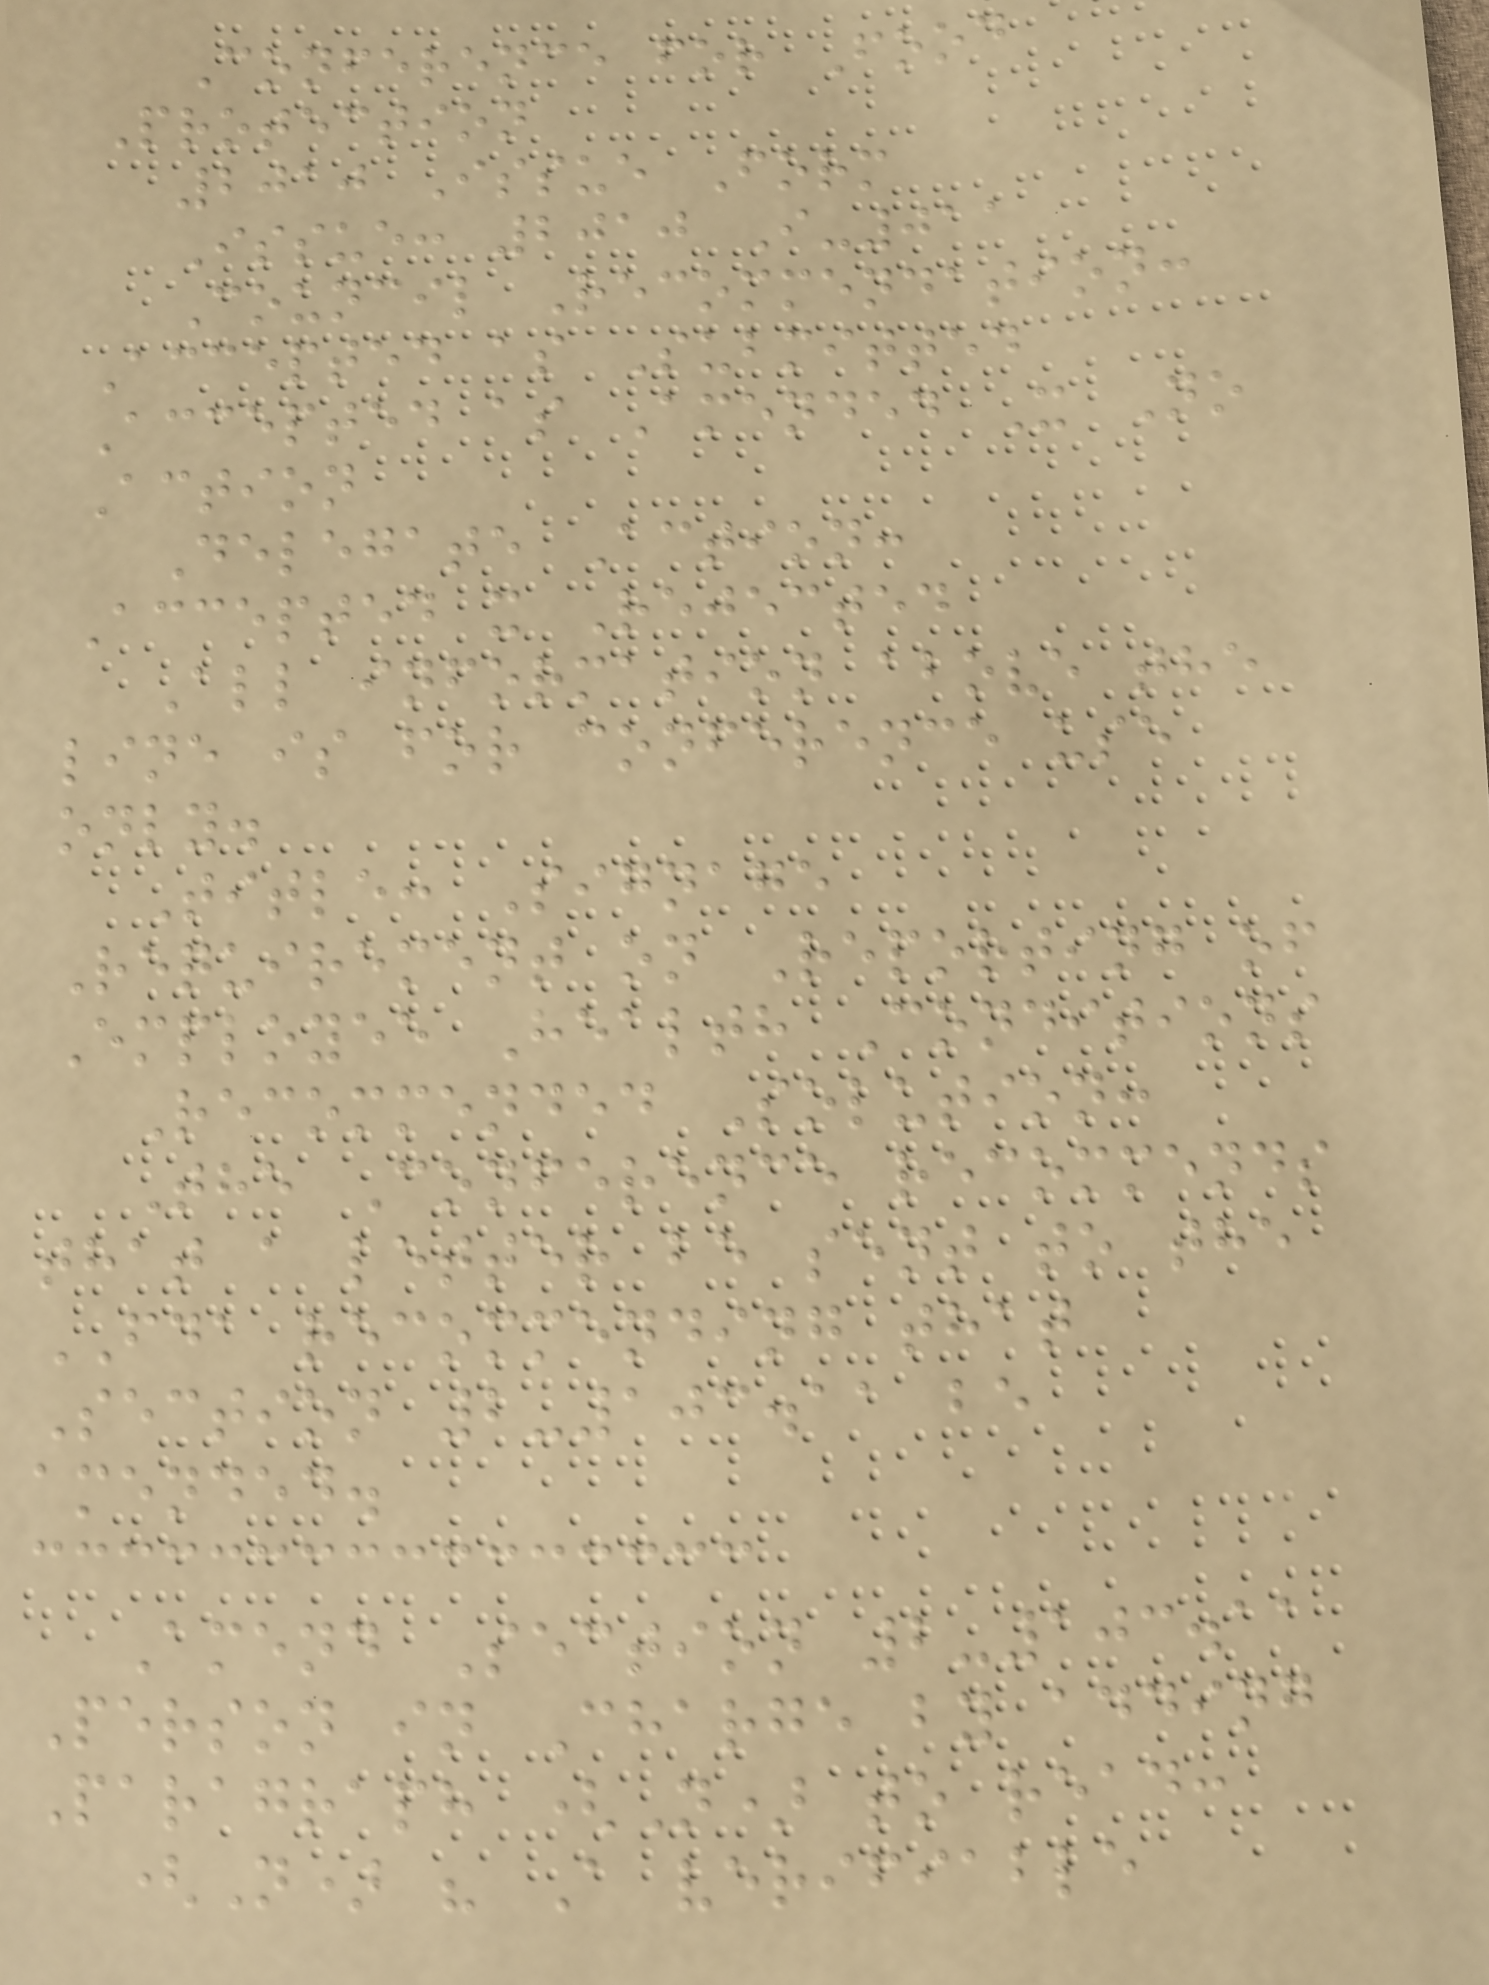Conference for Food
Protection
2010 Issue Form
Issue: 2010 I-011
Council Recommendation:
Accepted as Submitted
Accepted as Amended X No
Action
Delegate Action:
Accepted x Rejected
All information above the
line is for conference use
only.
Title: Signage
Requirement on Reporting of
Employee Health Conditions
Recommended Solution:
The Conference recommends
that a letter be sent to the
FDA recommending that
Section 2-103.11 be
amended.
Amend Section 2-103.11
Person in Charge by adding
Paragraph (N) to read:
(N) " A verifiable
